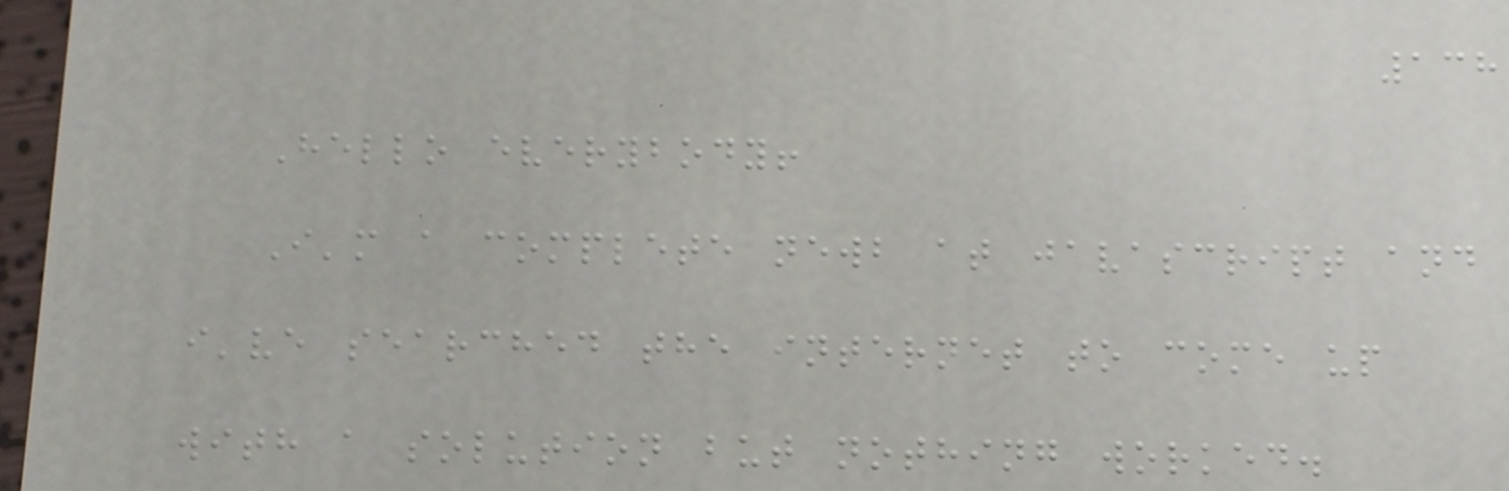138
Hello everybody!
I'm a complete newb at javascript and
i've searched the internet to come up
with a solution but nothing worked.
